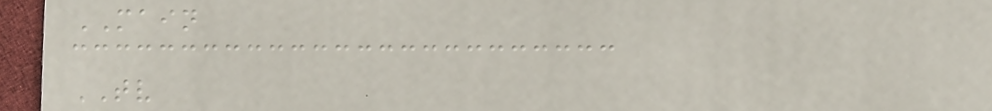MAIN
TV
